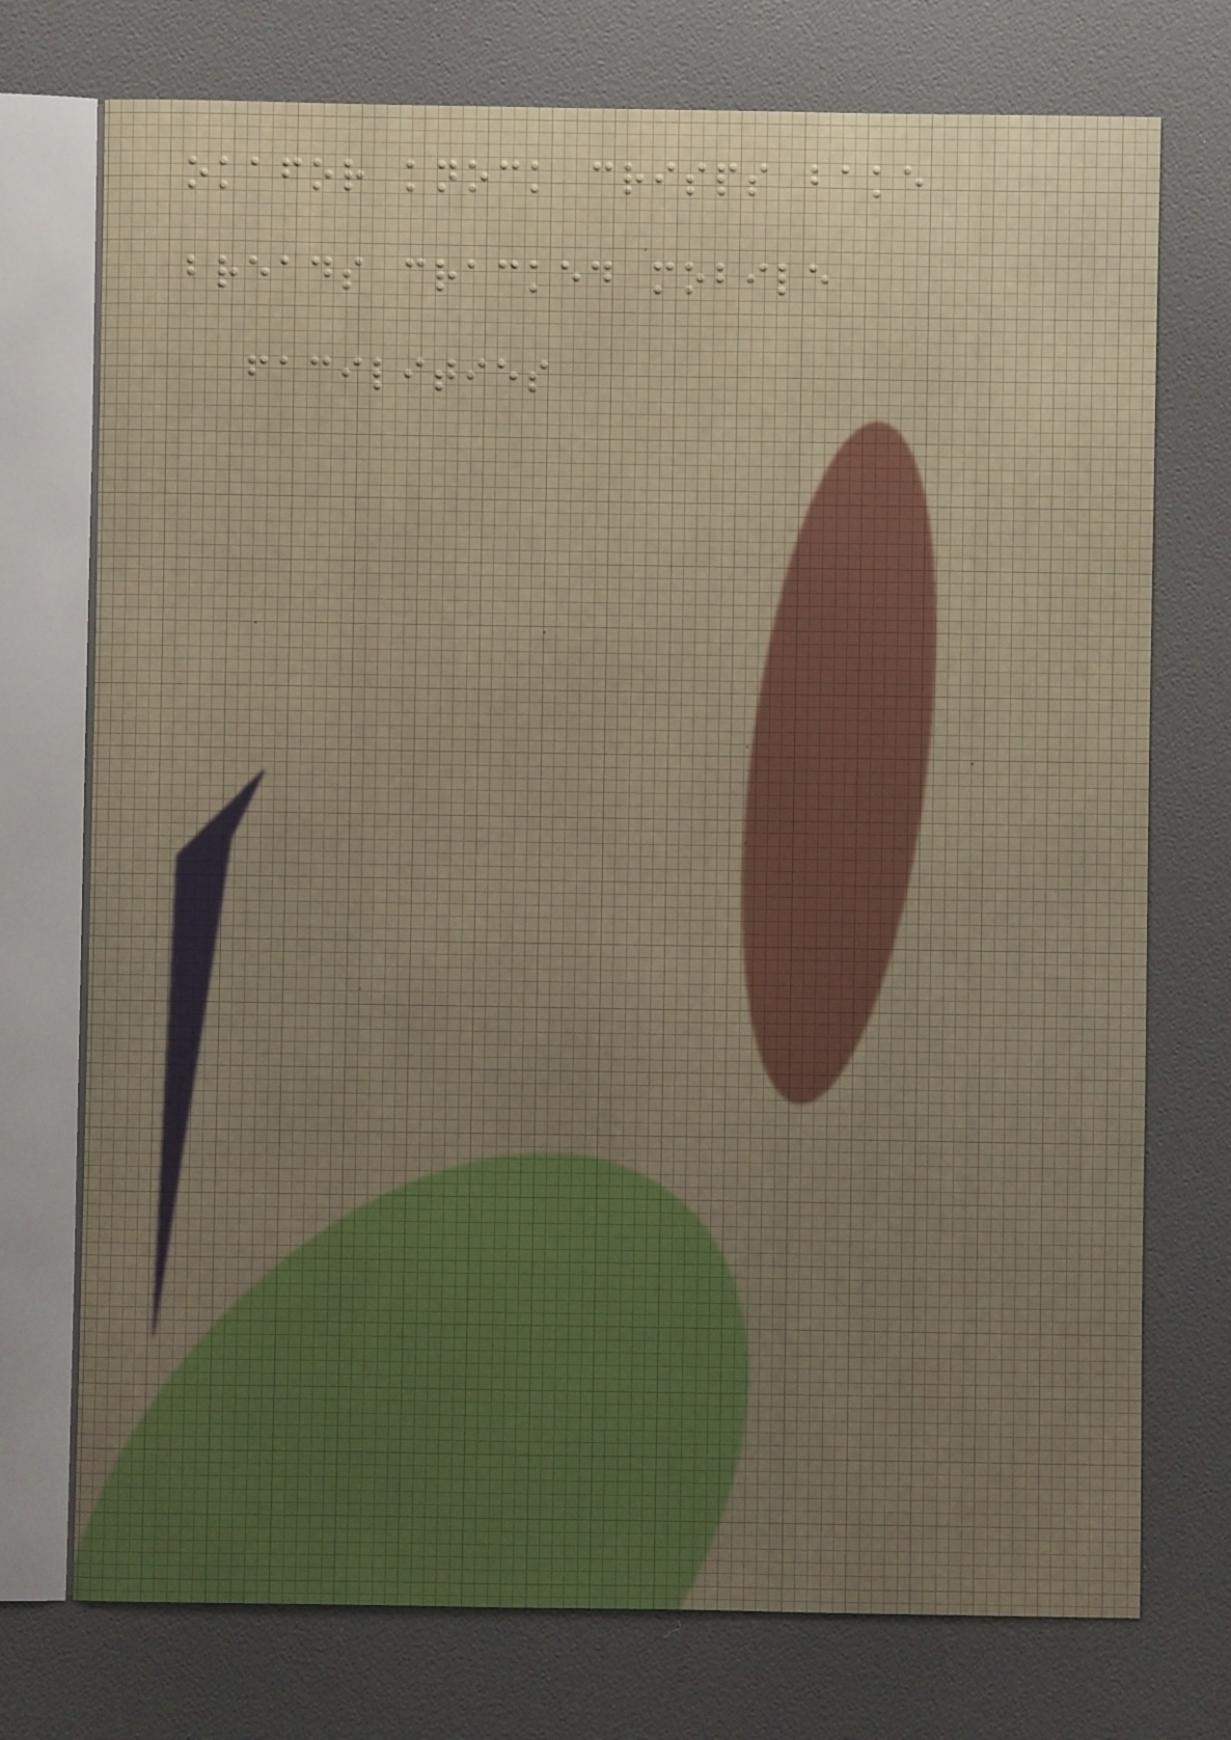okafor knock crisps bake
breads cracked mobile
facilities
